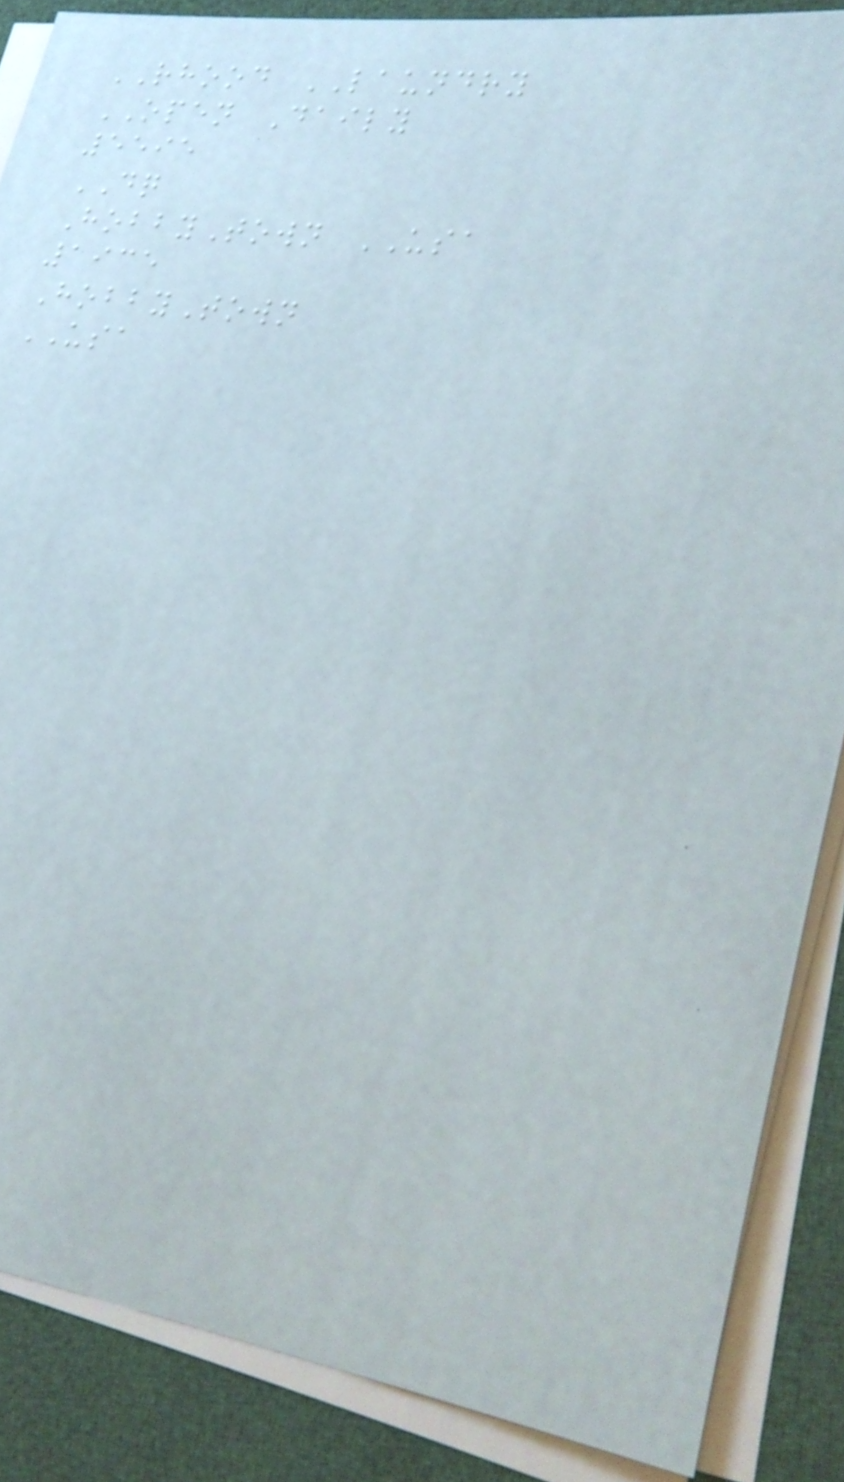RHOOD LAUNDRY
OPEN Daily
5595
DQ
HobbyTown USA
1935
HobbyTown
USA
